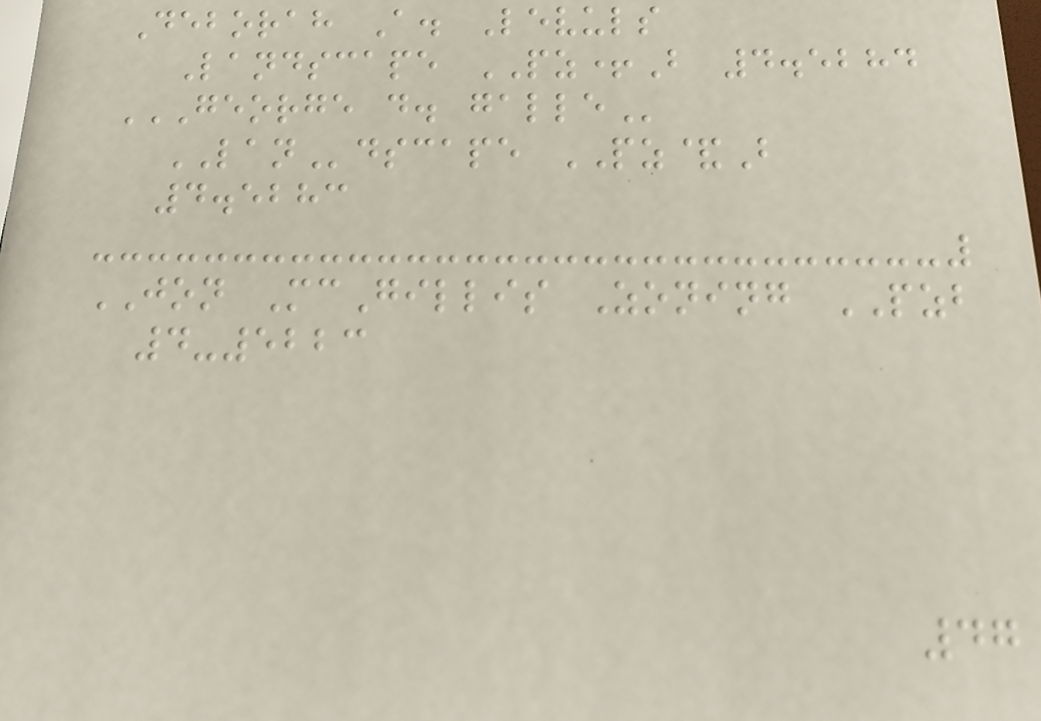Deborah A. Levuls
Landscape PZ+B 4.5284
GEORGE D. GALLE
LANdscape PZ&B
4.5283
JON McGillis Zoning PZB
4-5223
47
